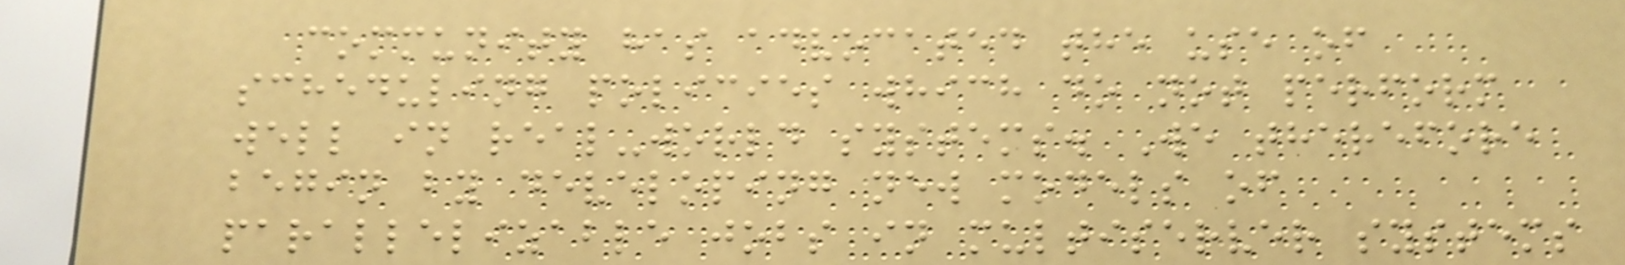community has advocated the use of
scheduling policies which do not perform
well in real-world systems. We therefore
begin by developing new models of
parallelizable jobs in multiserver systems
